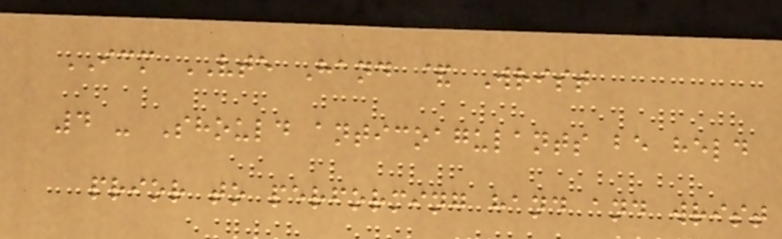ICM VTE Hand & Wrist
4 - Should anticoagulants be held
prior to performing hand and wrist
